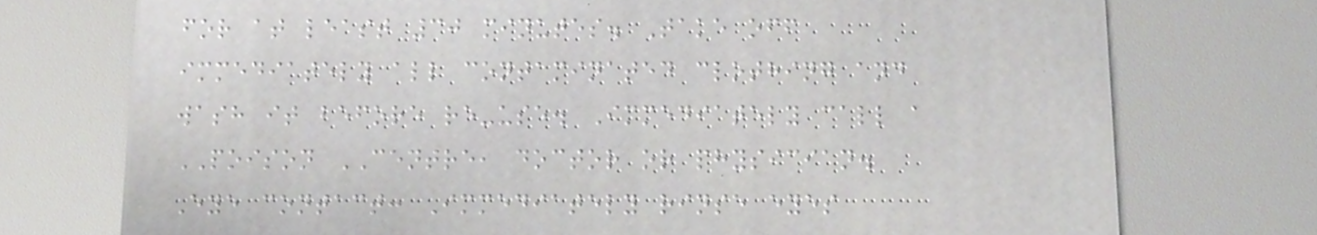for at least 30 minutes. Take off
immediately all contaminated clothing and
wash it before re-use. Immediately call a
POISON CENTRE, doctor or physician.
Eye contact: Immediately rinse eyes
